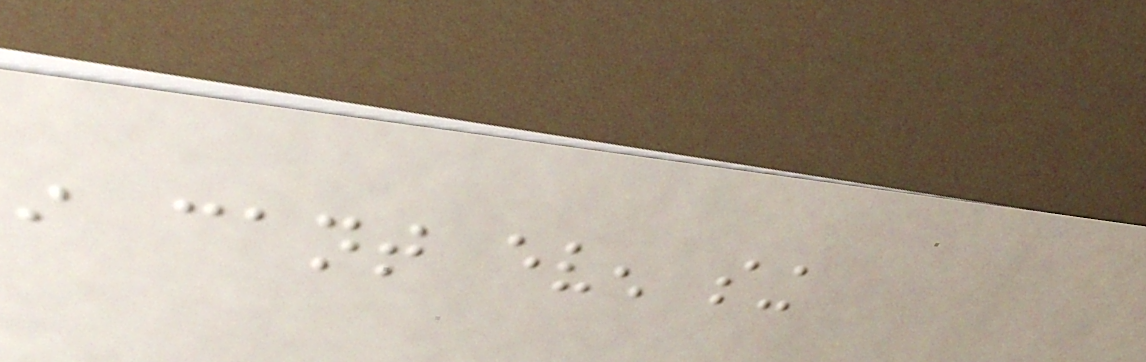i cant even sing
